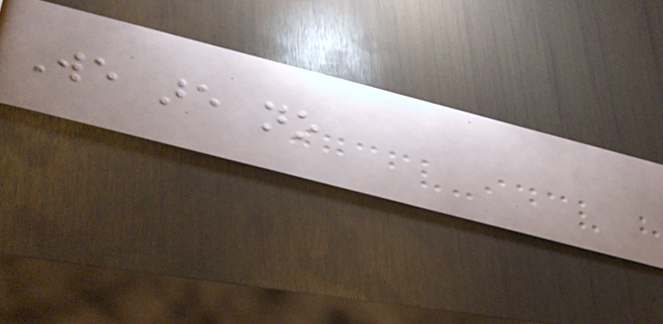We are no
